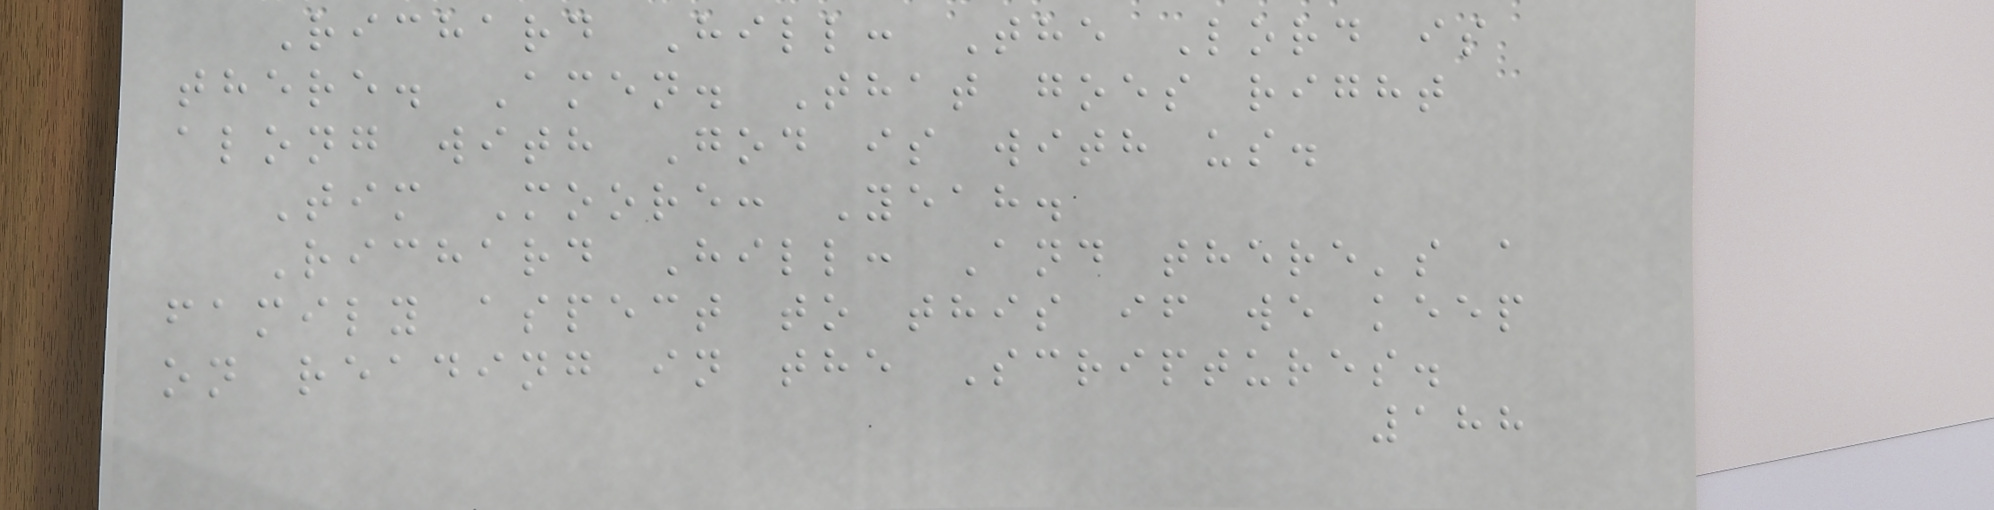Richard Hill: The Lord is
there. Amen. That goes right
along with God is with us.
Tim Moore: Yeah.
Richard Hill: And there's a
family aspect to this if we keep
on reading in the Scriptures.
188
